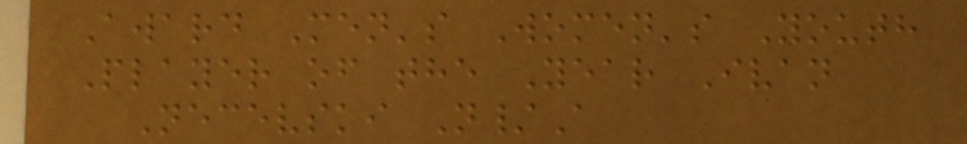Award Men's Women's Youth
Player of the Year Ivan
Necevski N/A
